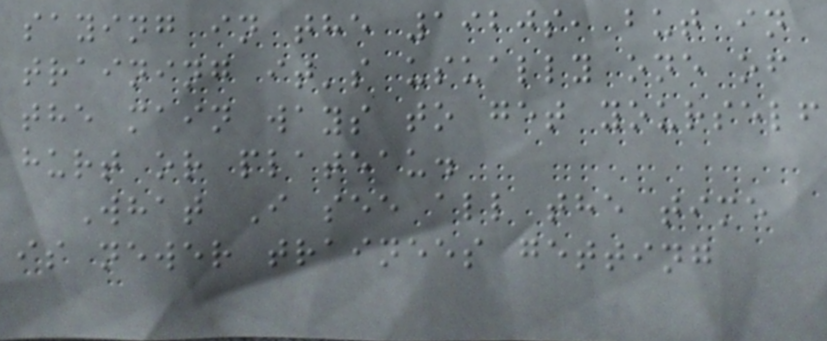saying in the 1920s, but in
training it's usually one of
the main ways to get yourself
hurt or plateau.
What I see all the time
is newer trainees getting
